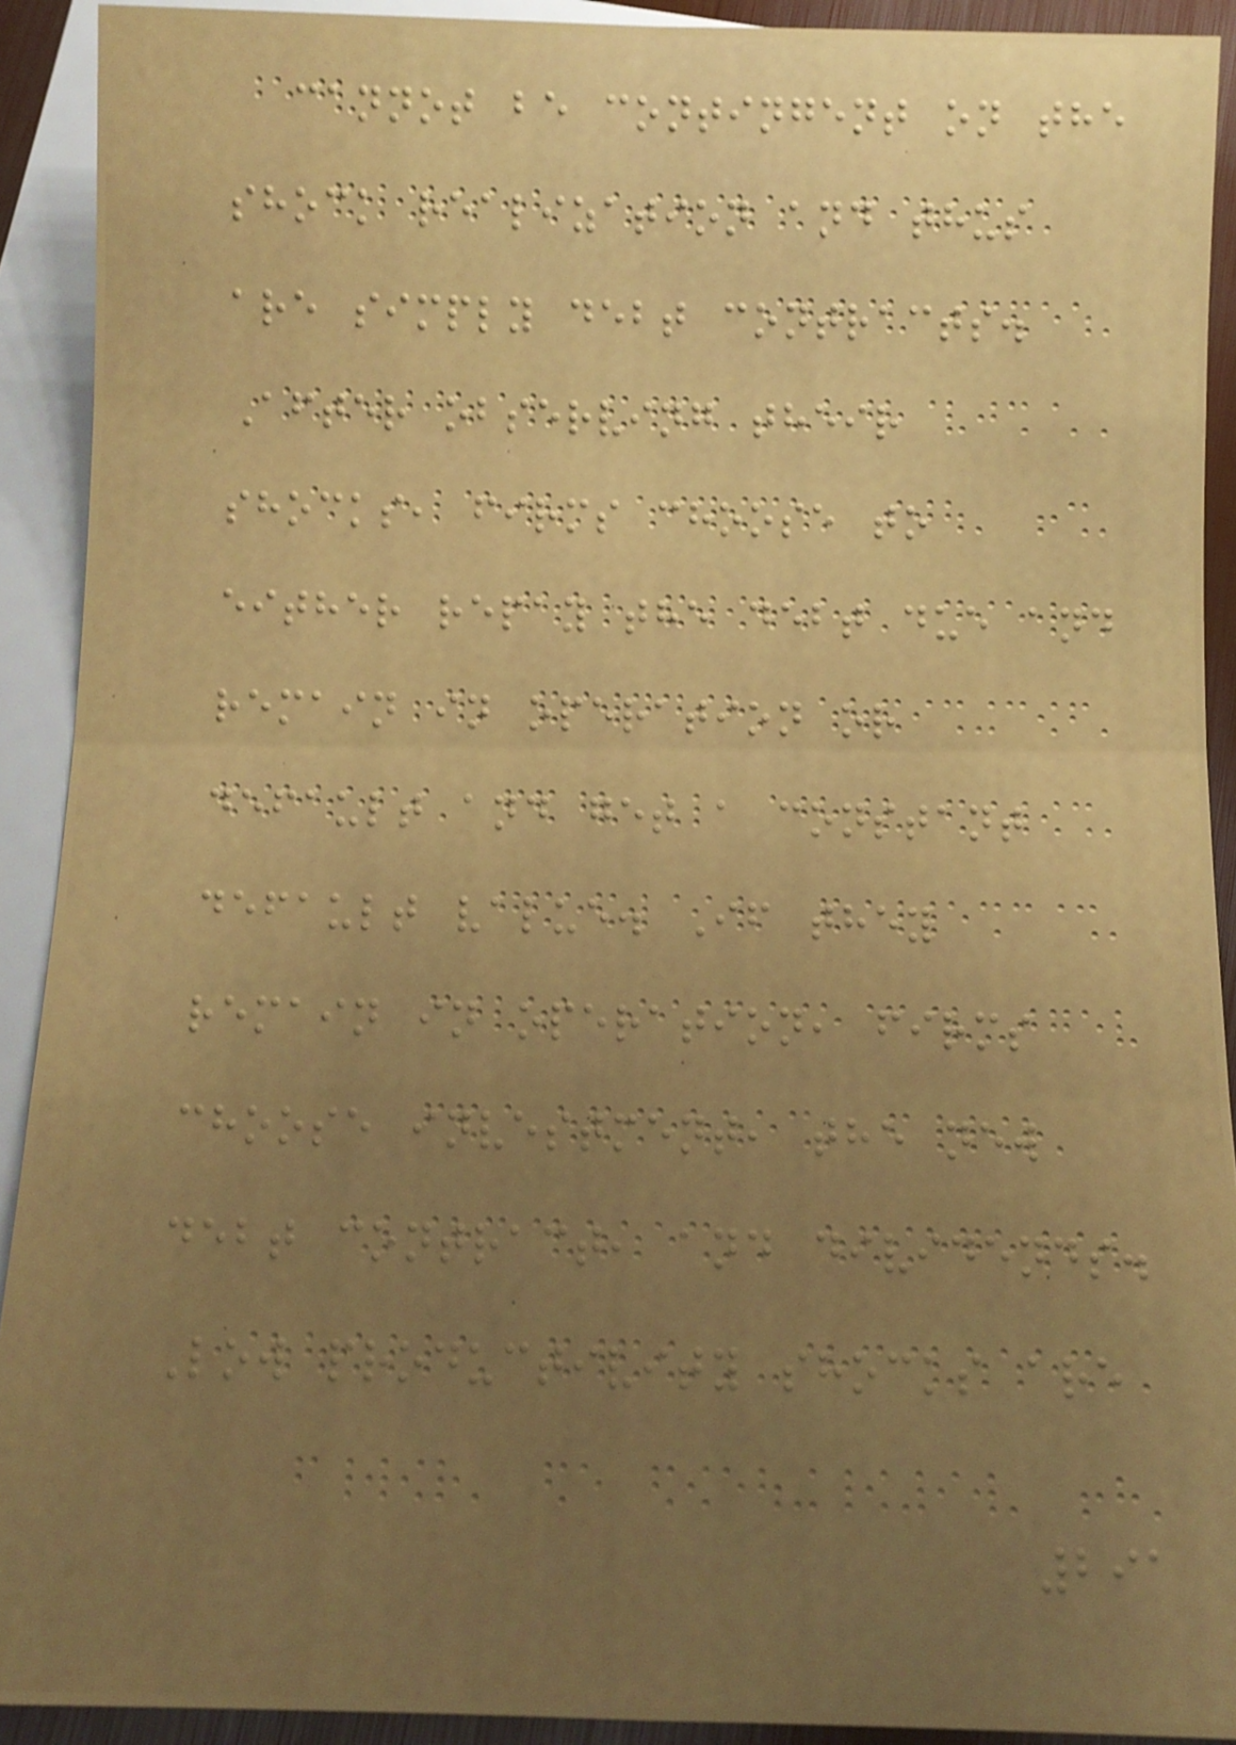cannot be contingent on the
shock realization and thus
are simply debt contracts.
After observing their
shocks, firms choose to
either repay the debt due and
remain in operation or
default and get a constant
default value. If they
remain in operation, firms
choose investment, the new
debt contract, and dividends.
Low productivity shocks are
291
